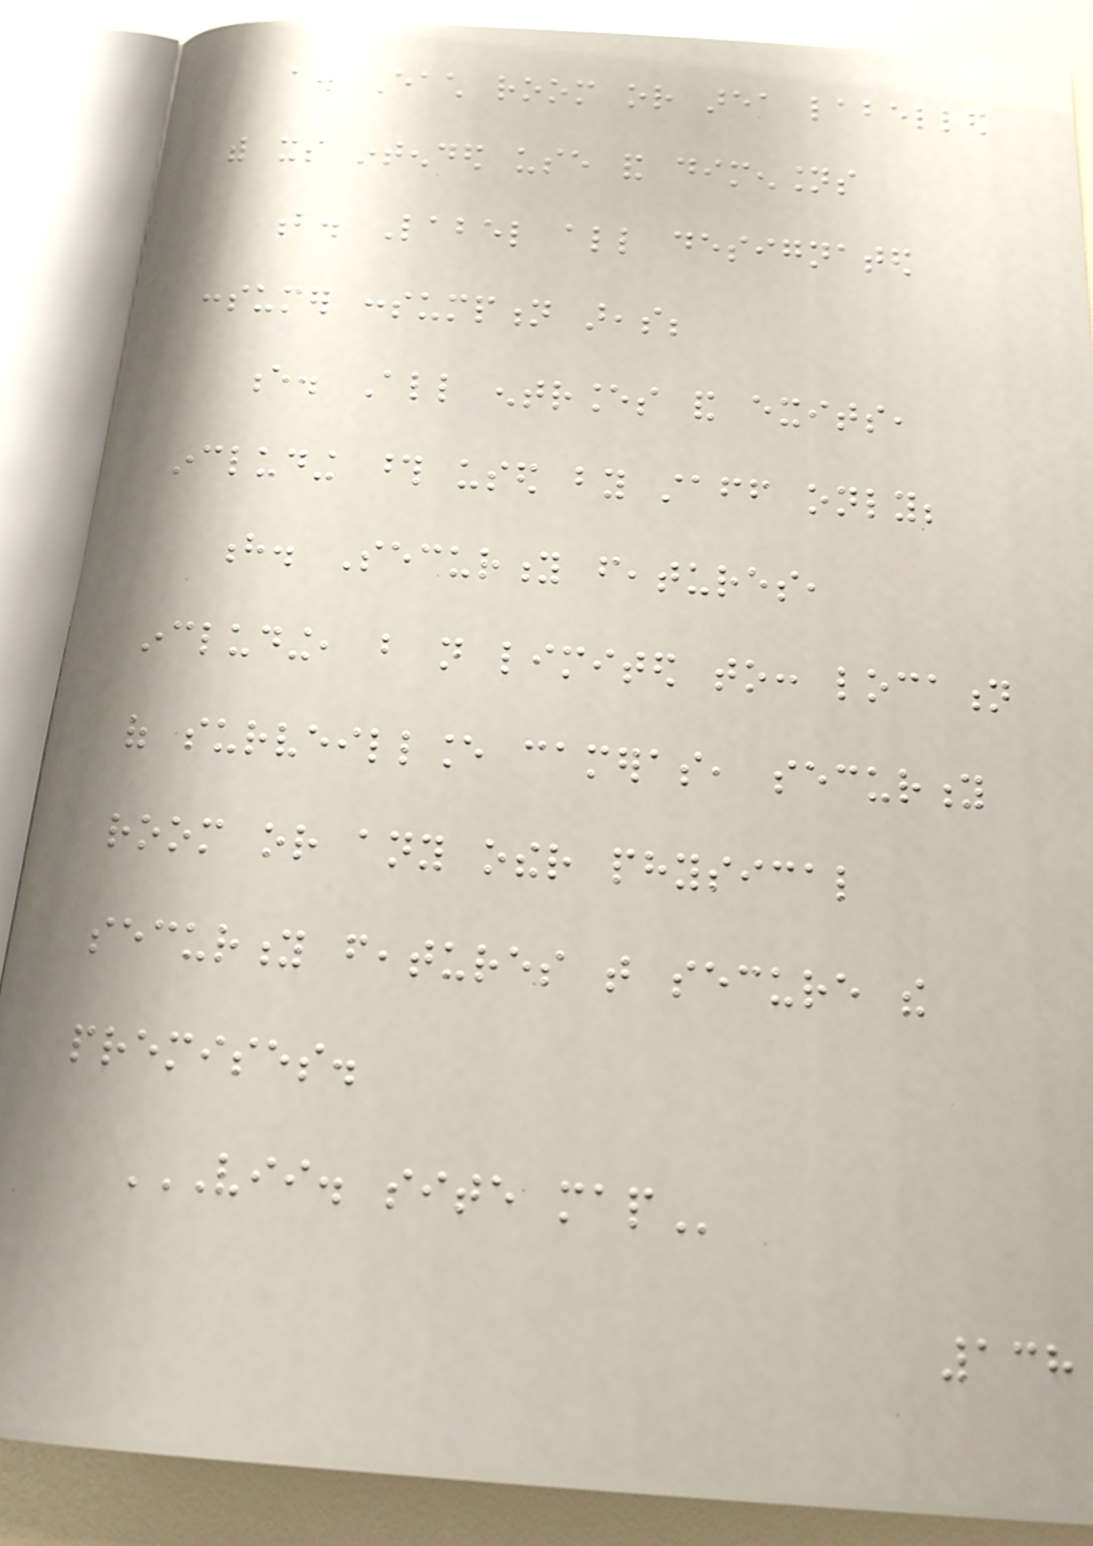a. Each room or area labelled
with its intended use and dimensions
b. Label all designated
consumer consumption areas;
e. All entrances and exits,
including those used by staff only;
h. Security features,
including, but not limited to: location
of surveillance cameras, security
room or any other physical
security features that secure the
premises.
VII. SITE MAP
138
